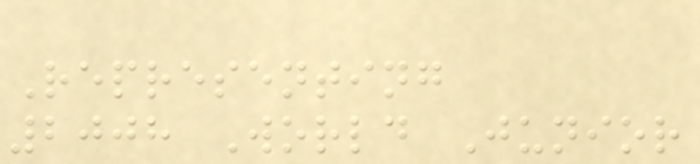Representing
2008 World Junior
